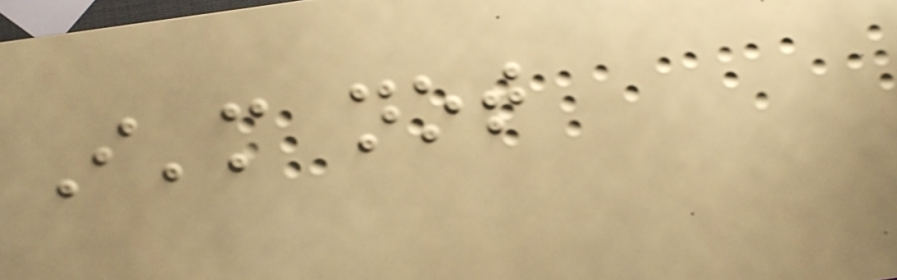I'm not
